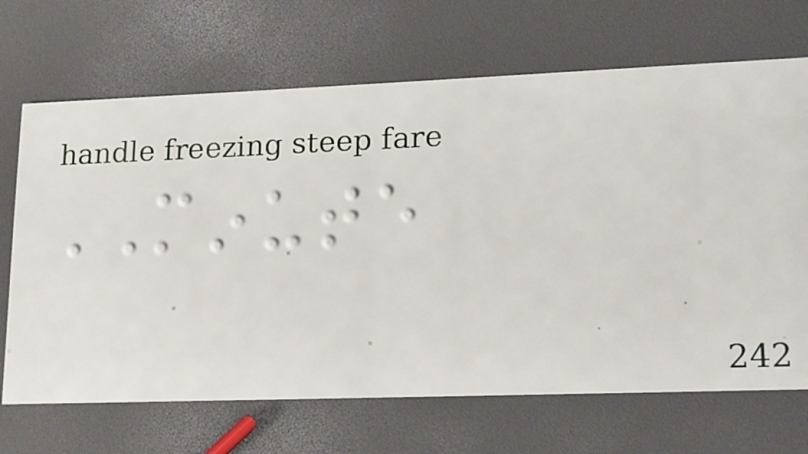MINUTE
